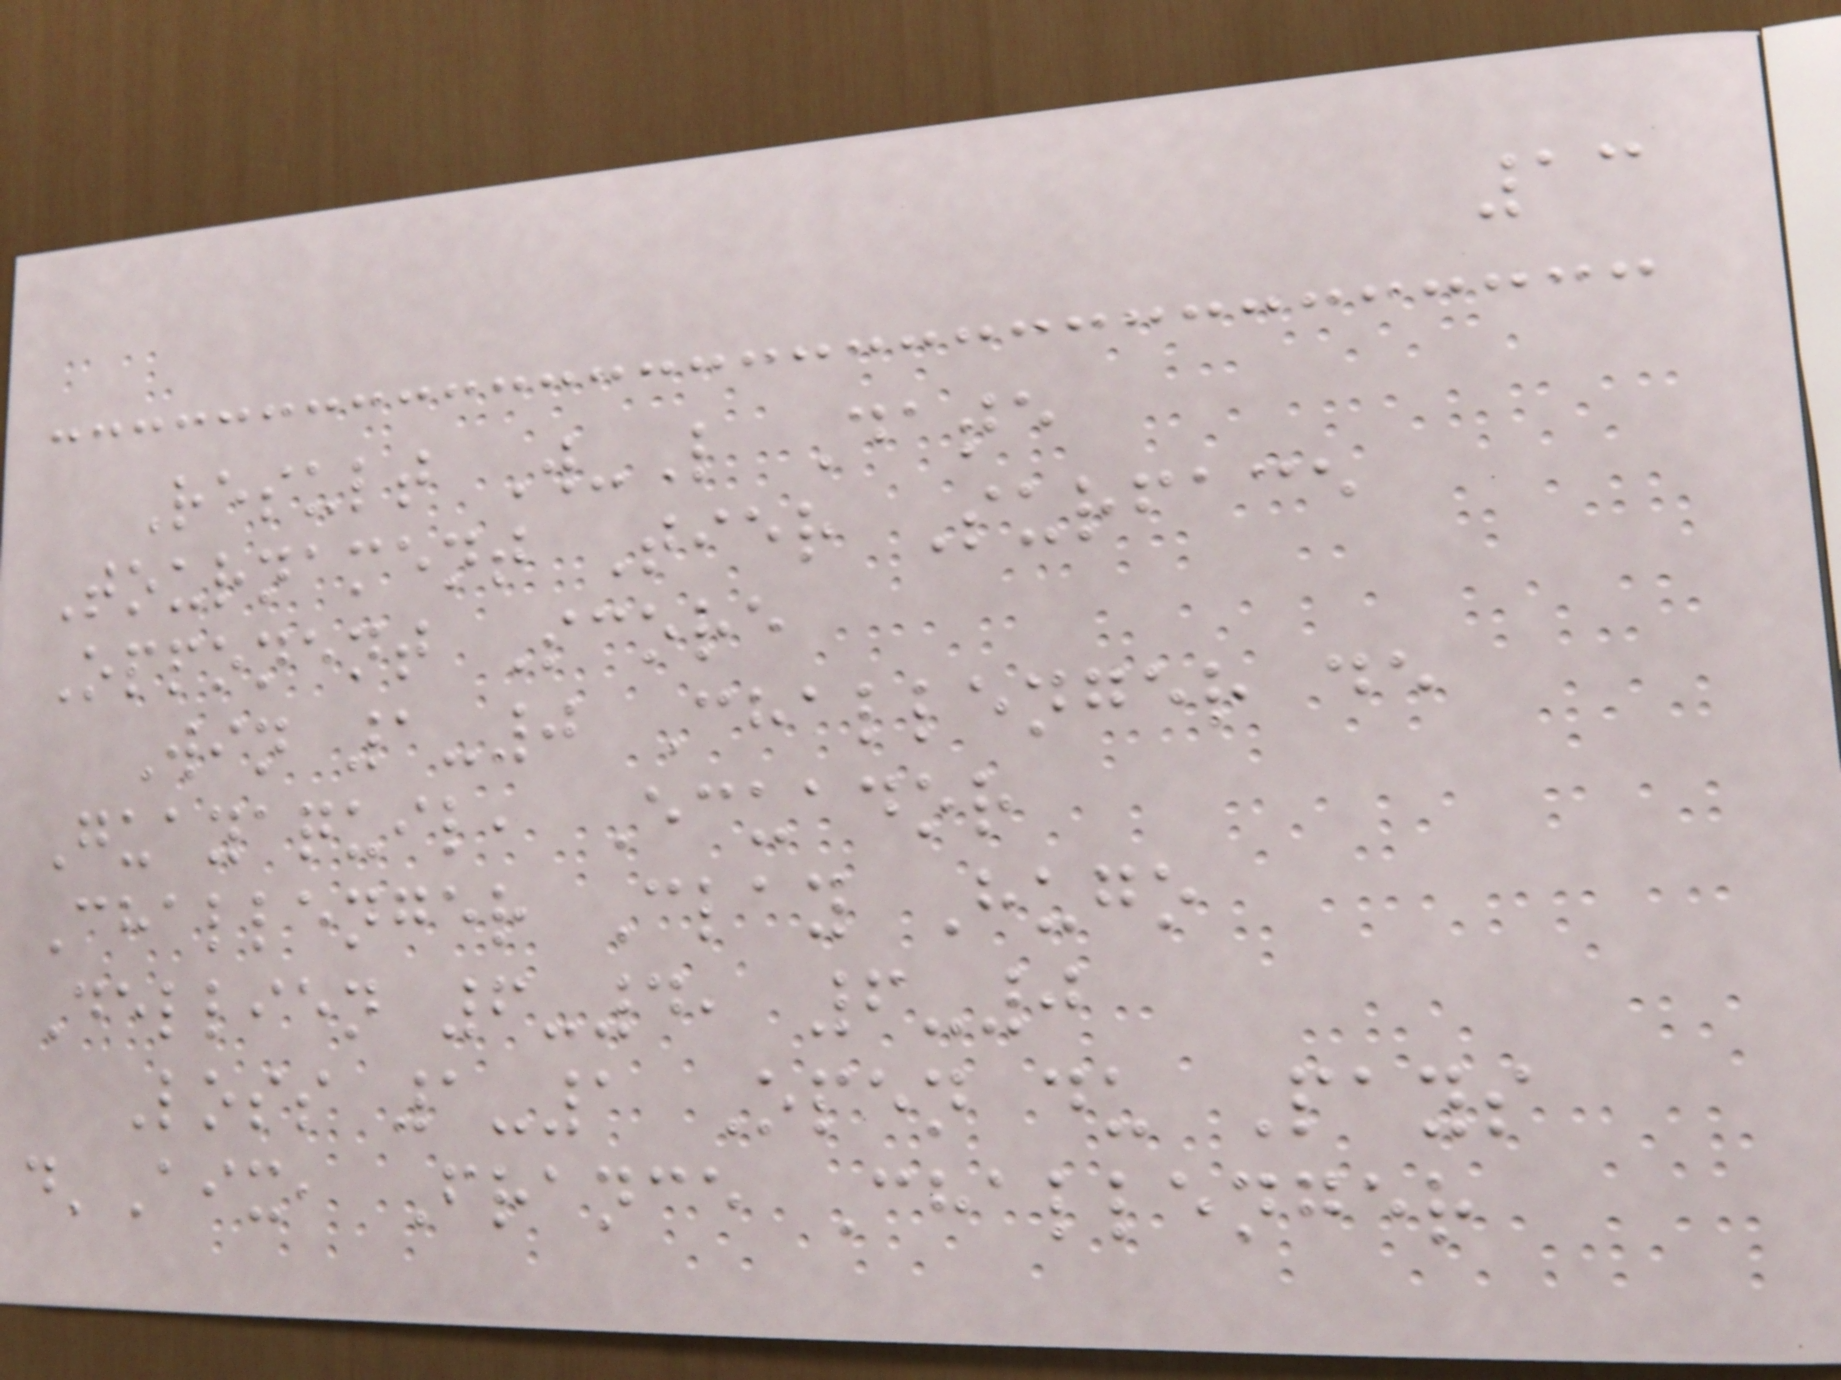13
Result W-L Date
Tournament Tier Surface
Opponent Score
Win 1-0 Challenger de
Guayaquil, Ecuador
Challenger Clay Hugo
Dellien 6-4, 6-0
Loss 1-1 Open du Pays
d'Aix, France Challenger
